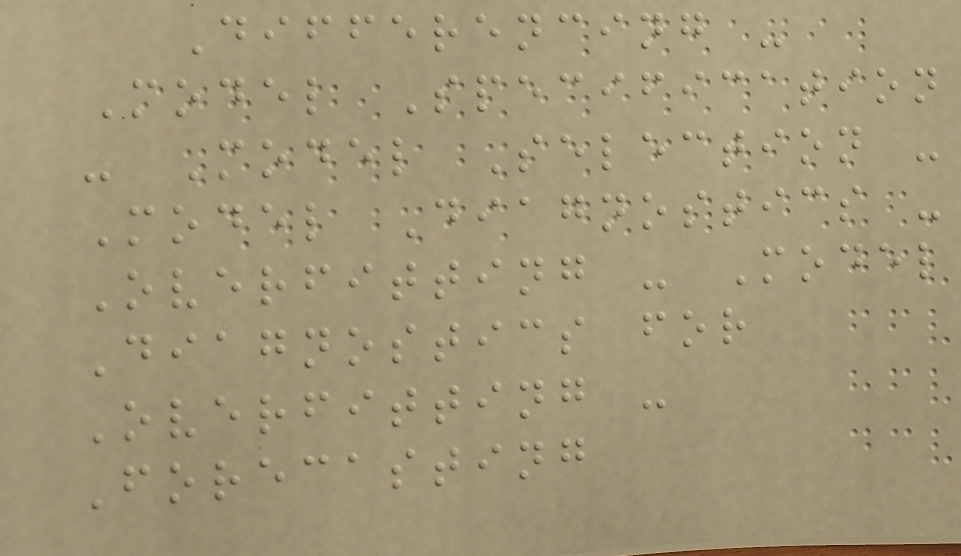Differencing -
Model Specification
- Model Selection -
Model Diagnostics -
Overfitting - Model
Diagnostics for
Overfitting -
Forecasting
